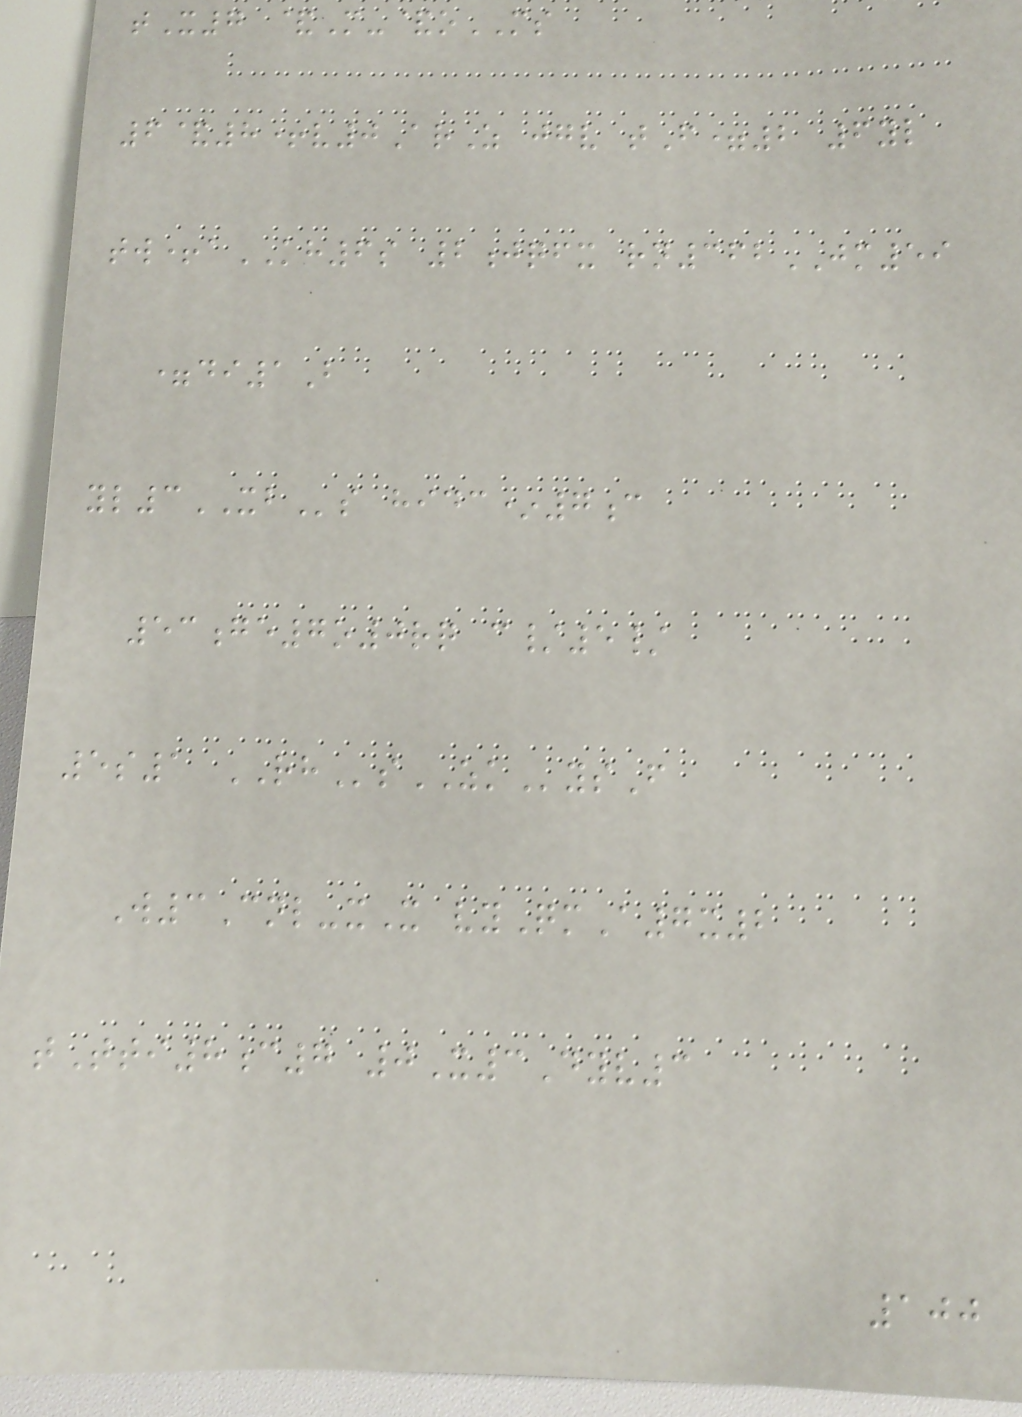tX7 &M-&oMS
6&8+v0ArZ jgv tF=2 6yl
tw+aKH6s 2jqfx rn362JM59
=di1B
yl3XBs hidc*7c
53ge7o0rq c/5/
5s1 RHsZKysF
W3Cnl-xX vyQmA7x2
tTti8c7 0X3Dyv3
100
